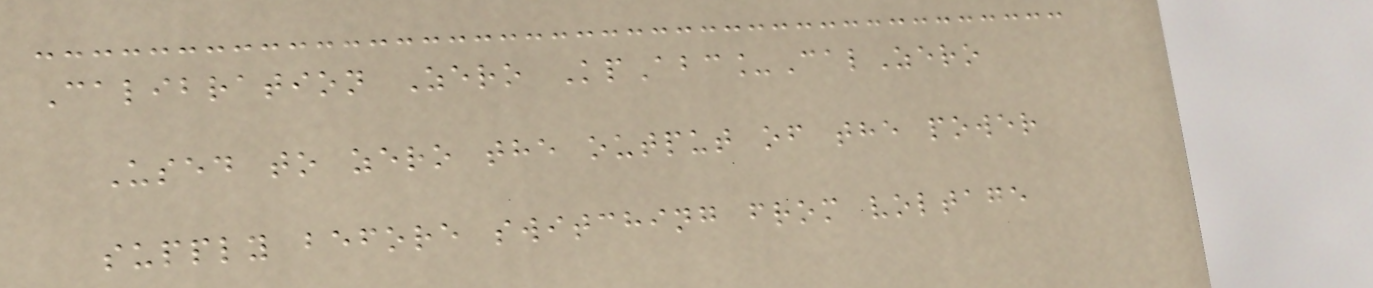Calibration Zero KpAbc_CalZero
Used to zero the output of the power
supply before switching from voltage
